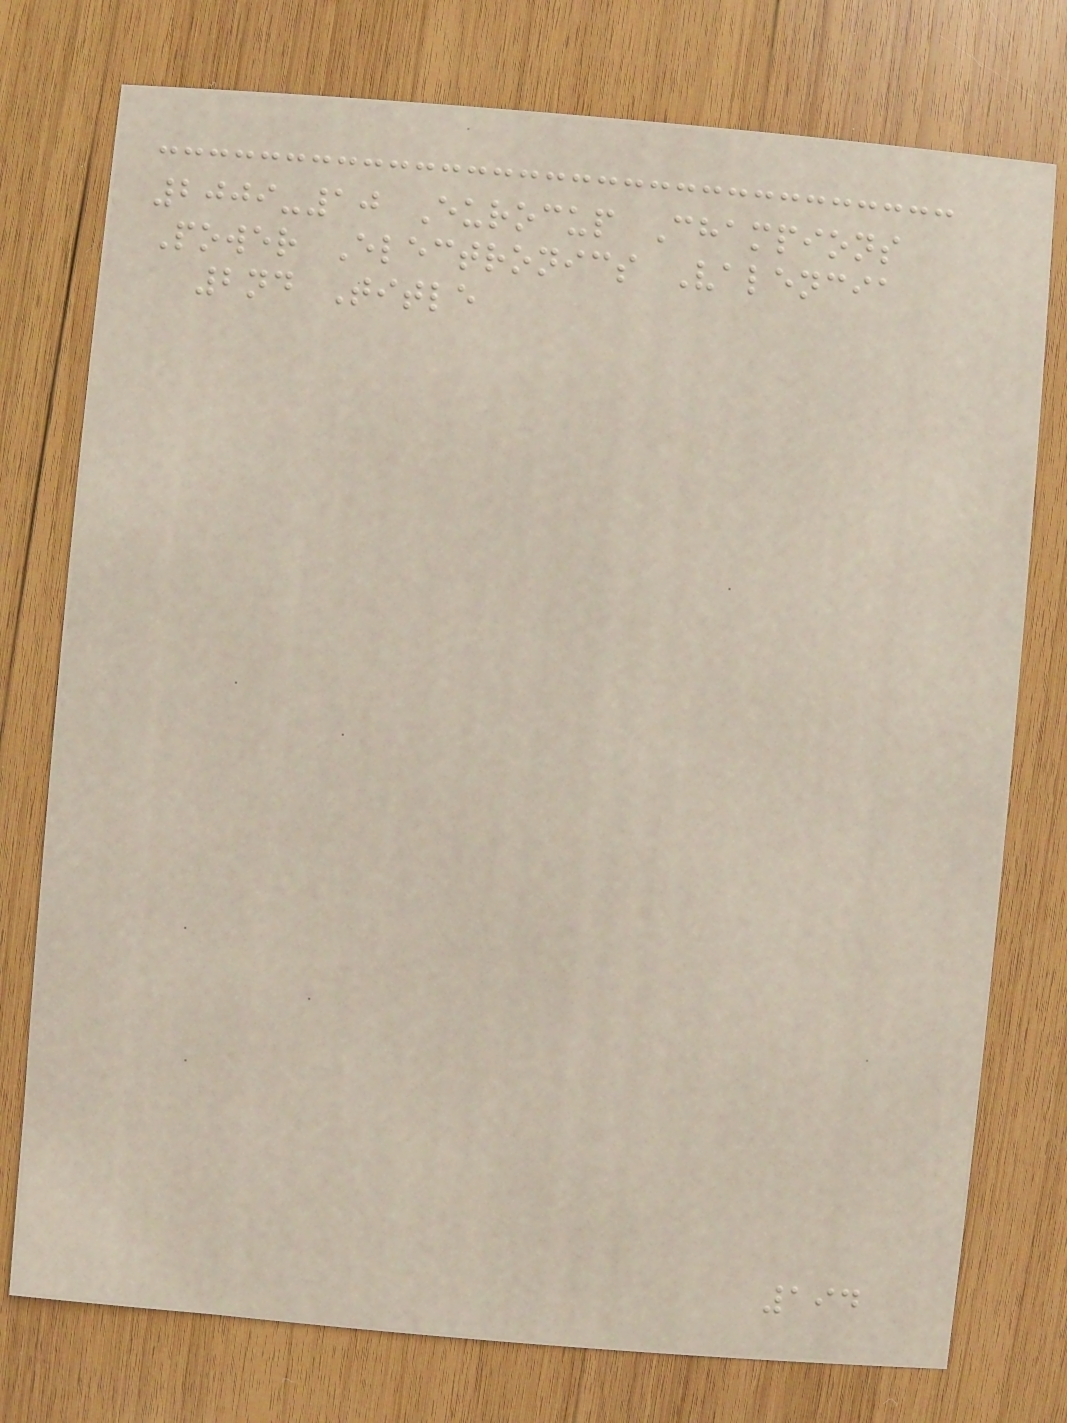2009-10 Eurocup Champions
Power Electronics Valencia
2nd Title
194
